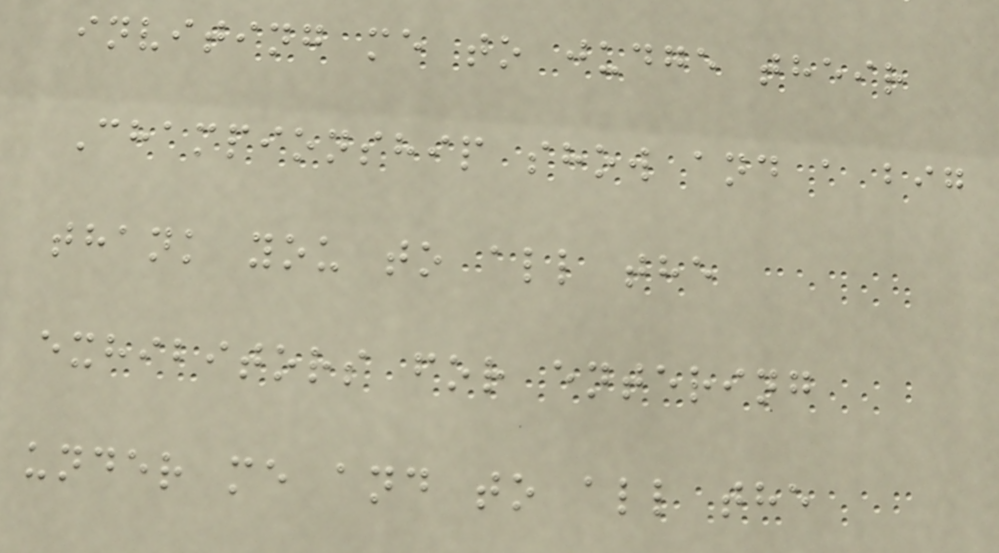inviting me to judge their
Championship show and a big
thank you to all the
exhibitors for entering
under me and to all the
